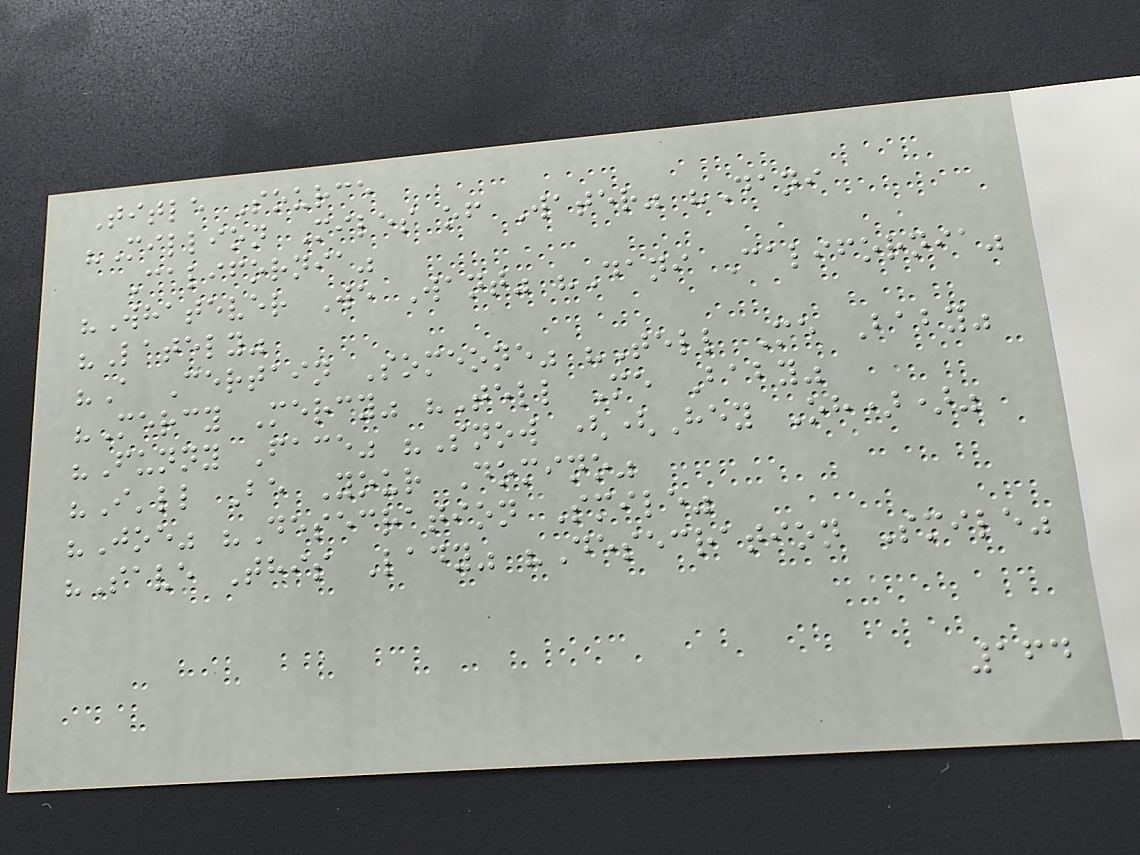Title Source
"Million Miles of Water" "Dani
California"
"Whatever We Want" "Dani California"
"Lately"
"A Certain Someone" "Tell Me Baby"
"Mercy Mercy" "Tell Me Baby"
"Funny Face" "Snow ((Hey Oh))"
"I'll Be Your Domino"
"Joe" "Desecration Smile"
"Save This Lady" "Desecration Smile"
164
